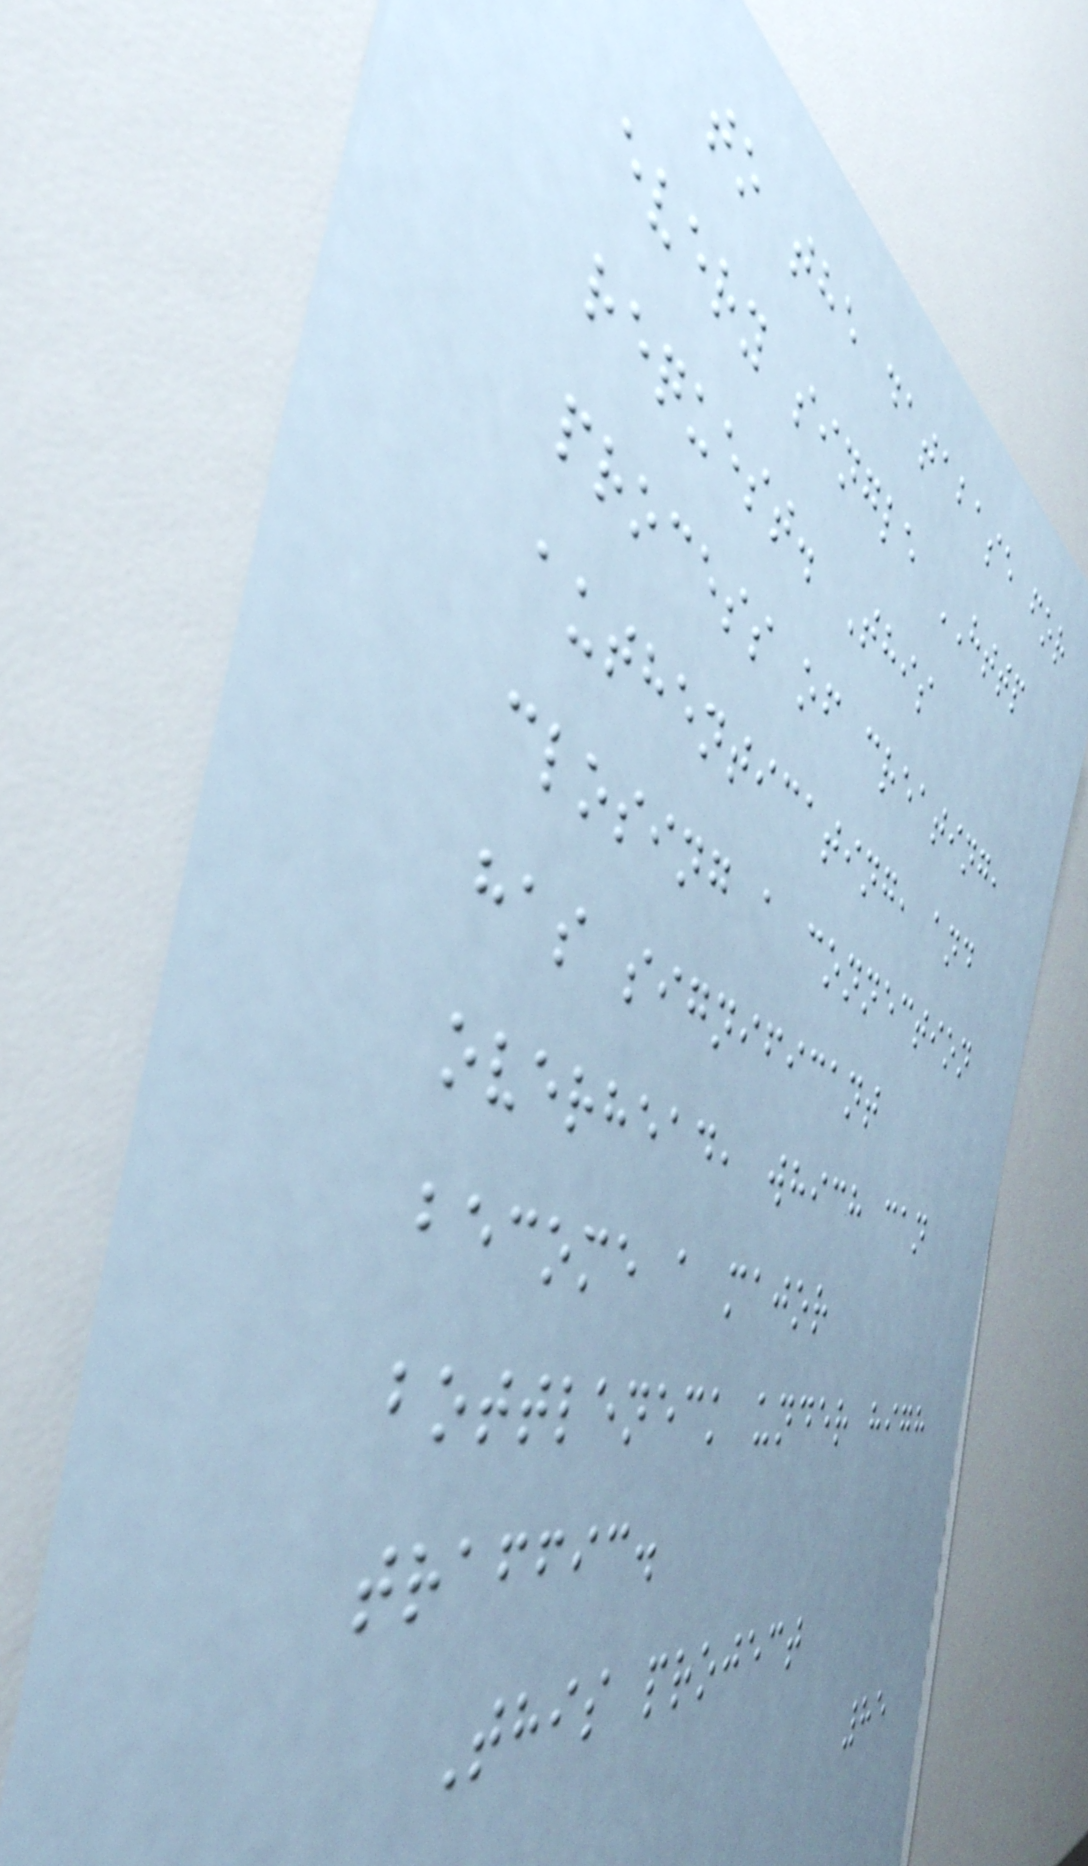to the database for
every single HTTP
request. This
process of creating,
authenticating, and
closing a connection
has significant
overhead, which can
become a major
bottleneck under high
traffic.
This project
85
